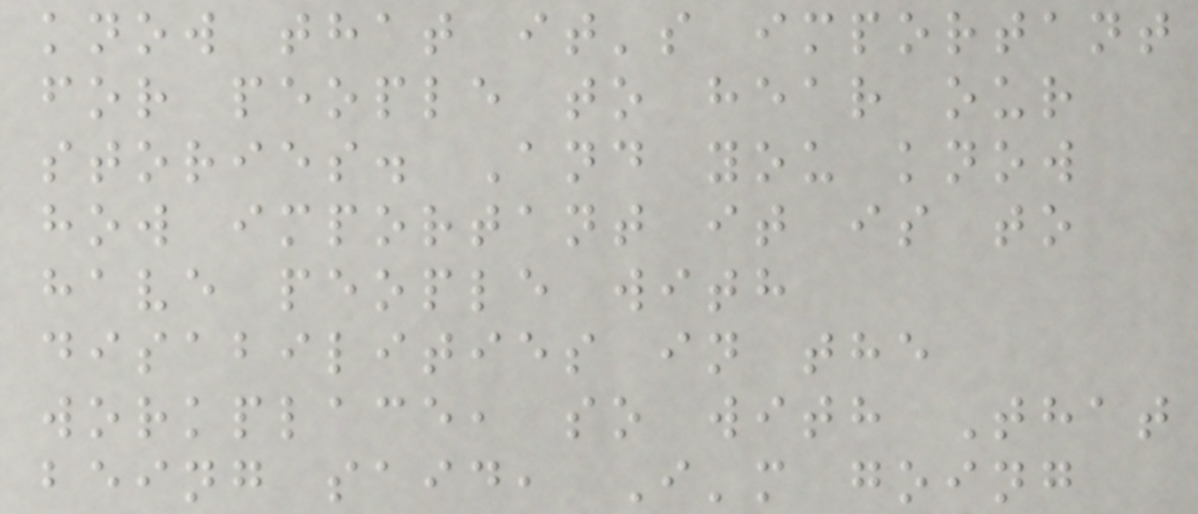know that it's important
for people to hear our
stories. And you know
how important it is to
have people with
disabilities in the
workplace, so with That
being said, I'm going
